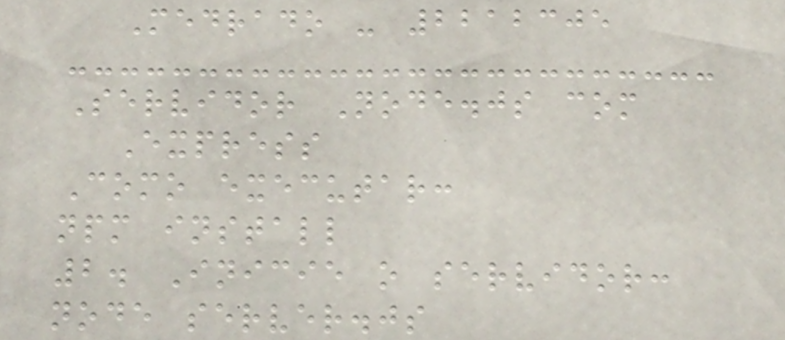Medrado - 2212305
Servidor Node.js com
Express
Como executar:
npm install
2. Inicie o servidor:
node server.js
